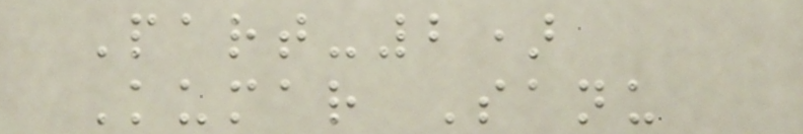Part-2)
Kumar Sanu
